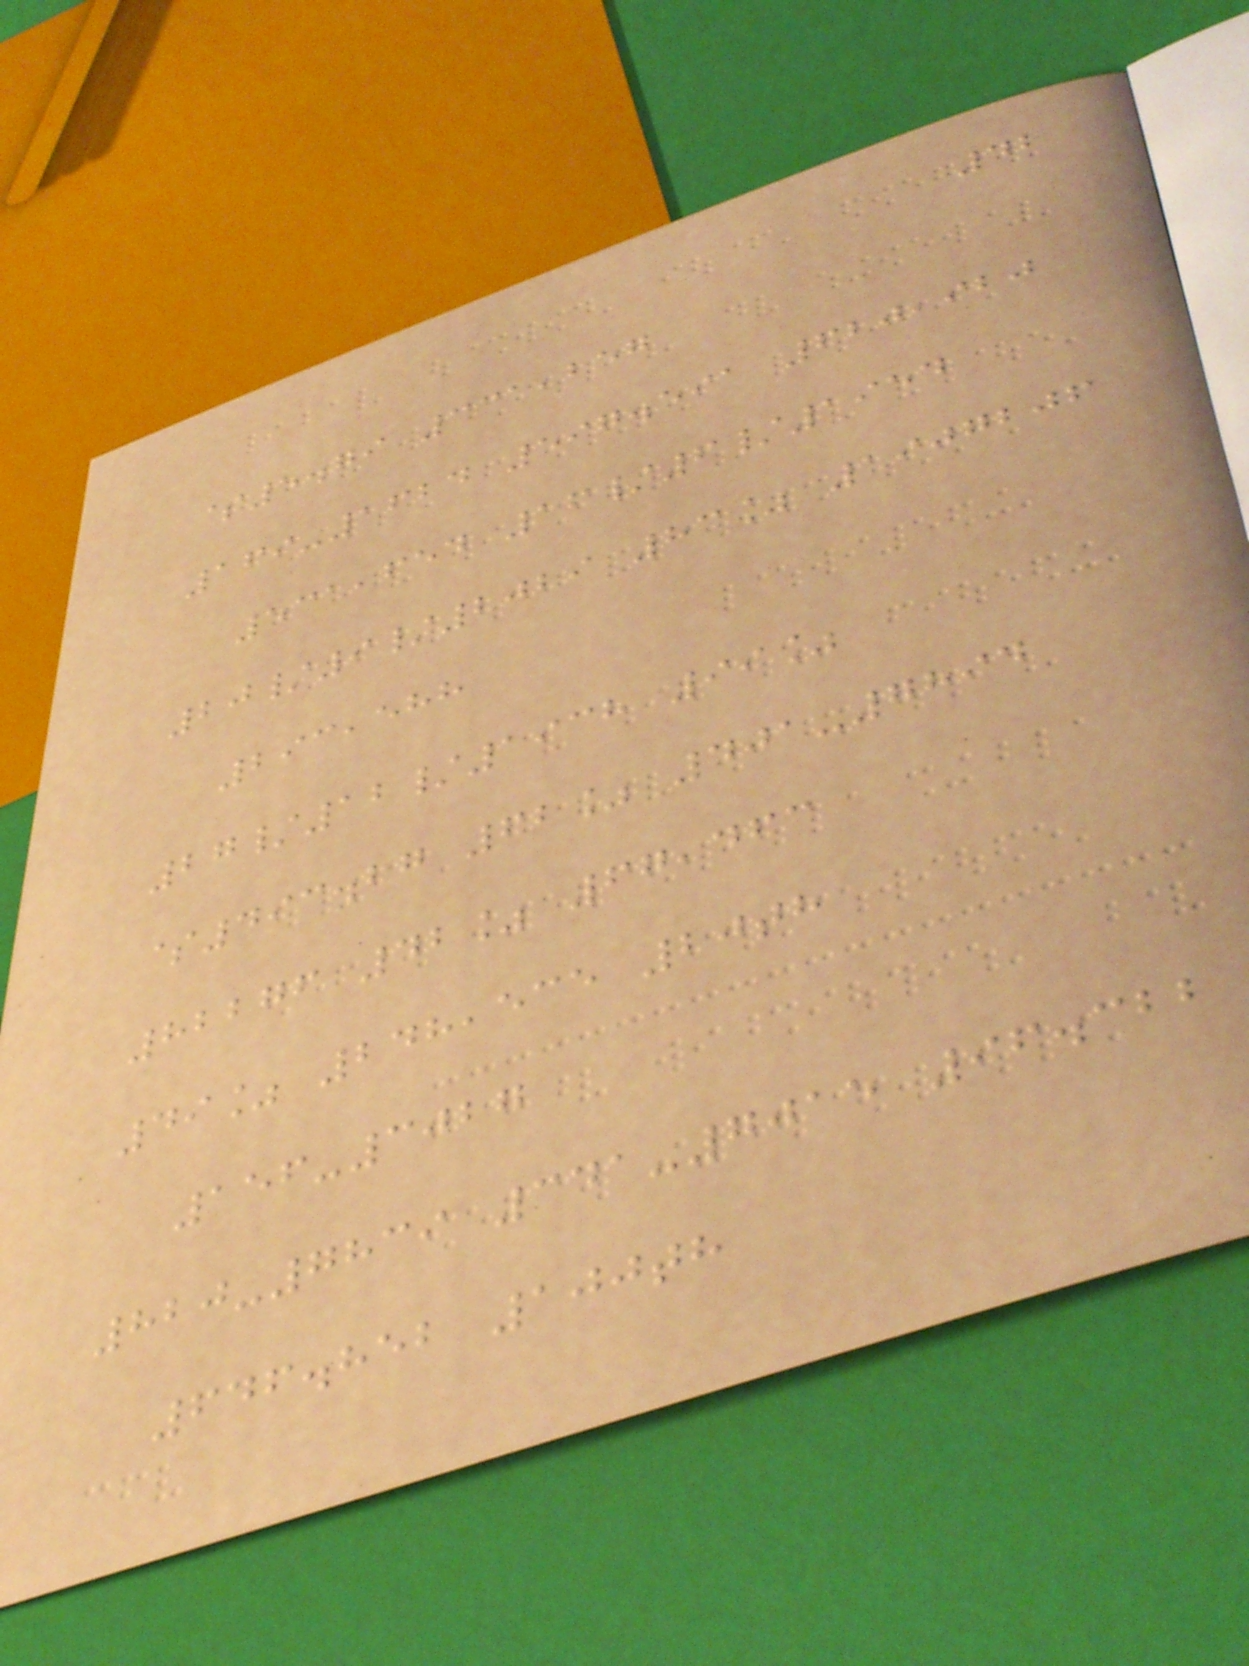42
$5.79 331,257
169-1624 597.591 620,920
531,654 16/6/1954
20/9/2029 83% 1907206
293,588
27/12/1938 99%
$493.27 62% 401-7894
82276 42% 67,463
49% 248,535 20th
156-3027
820-7839 341-7015 96.322
646.852 100th
